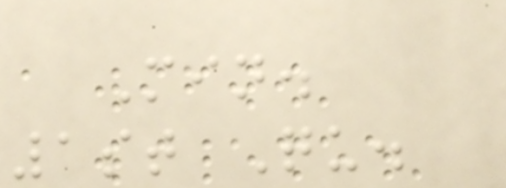Min.
1st Qu.
